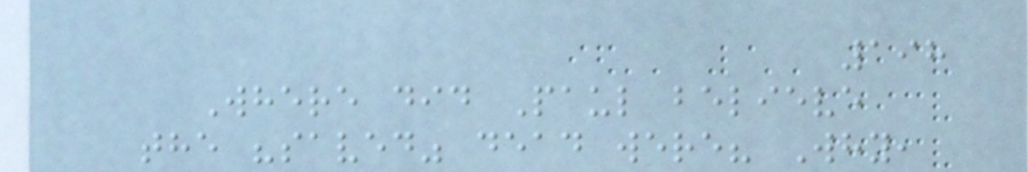198
Where did Paul believe
the "saved" dead were? Why,
